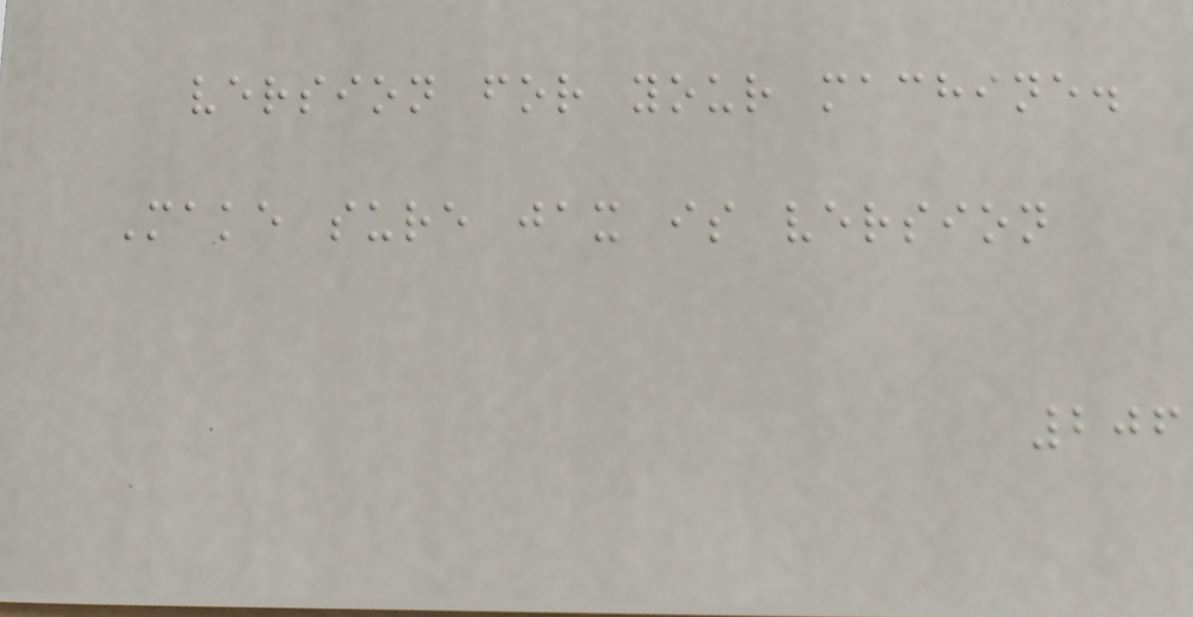version for your machine.
Make sure jax is version
206
